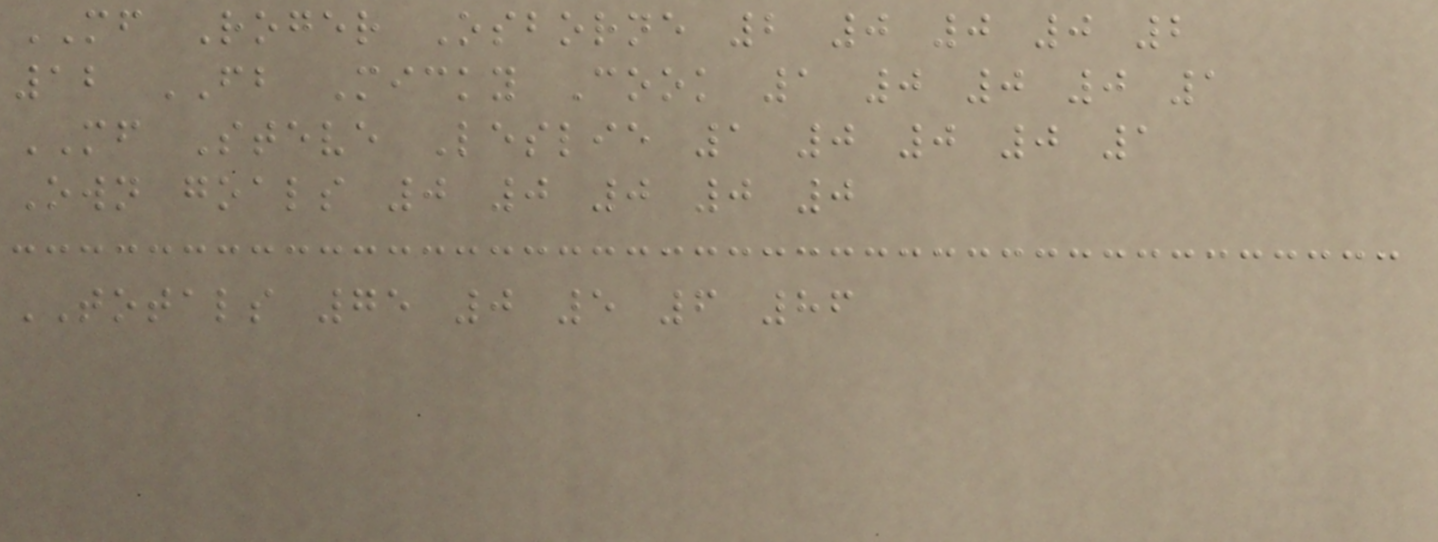MF Roger Osborne 2 0 0 0 2
12 FB Micky Cook 1 0 0 0 1
MF Steve Leslie 1 0 0 0 1
Own goals 0 0 0 0 0
TOTALS 75 0 5 6 86
